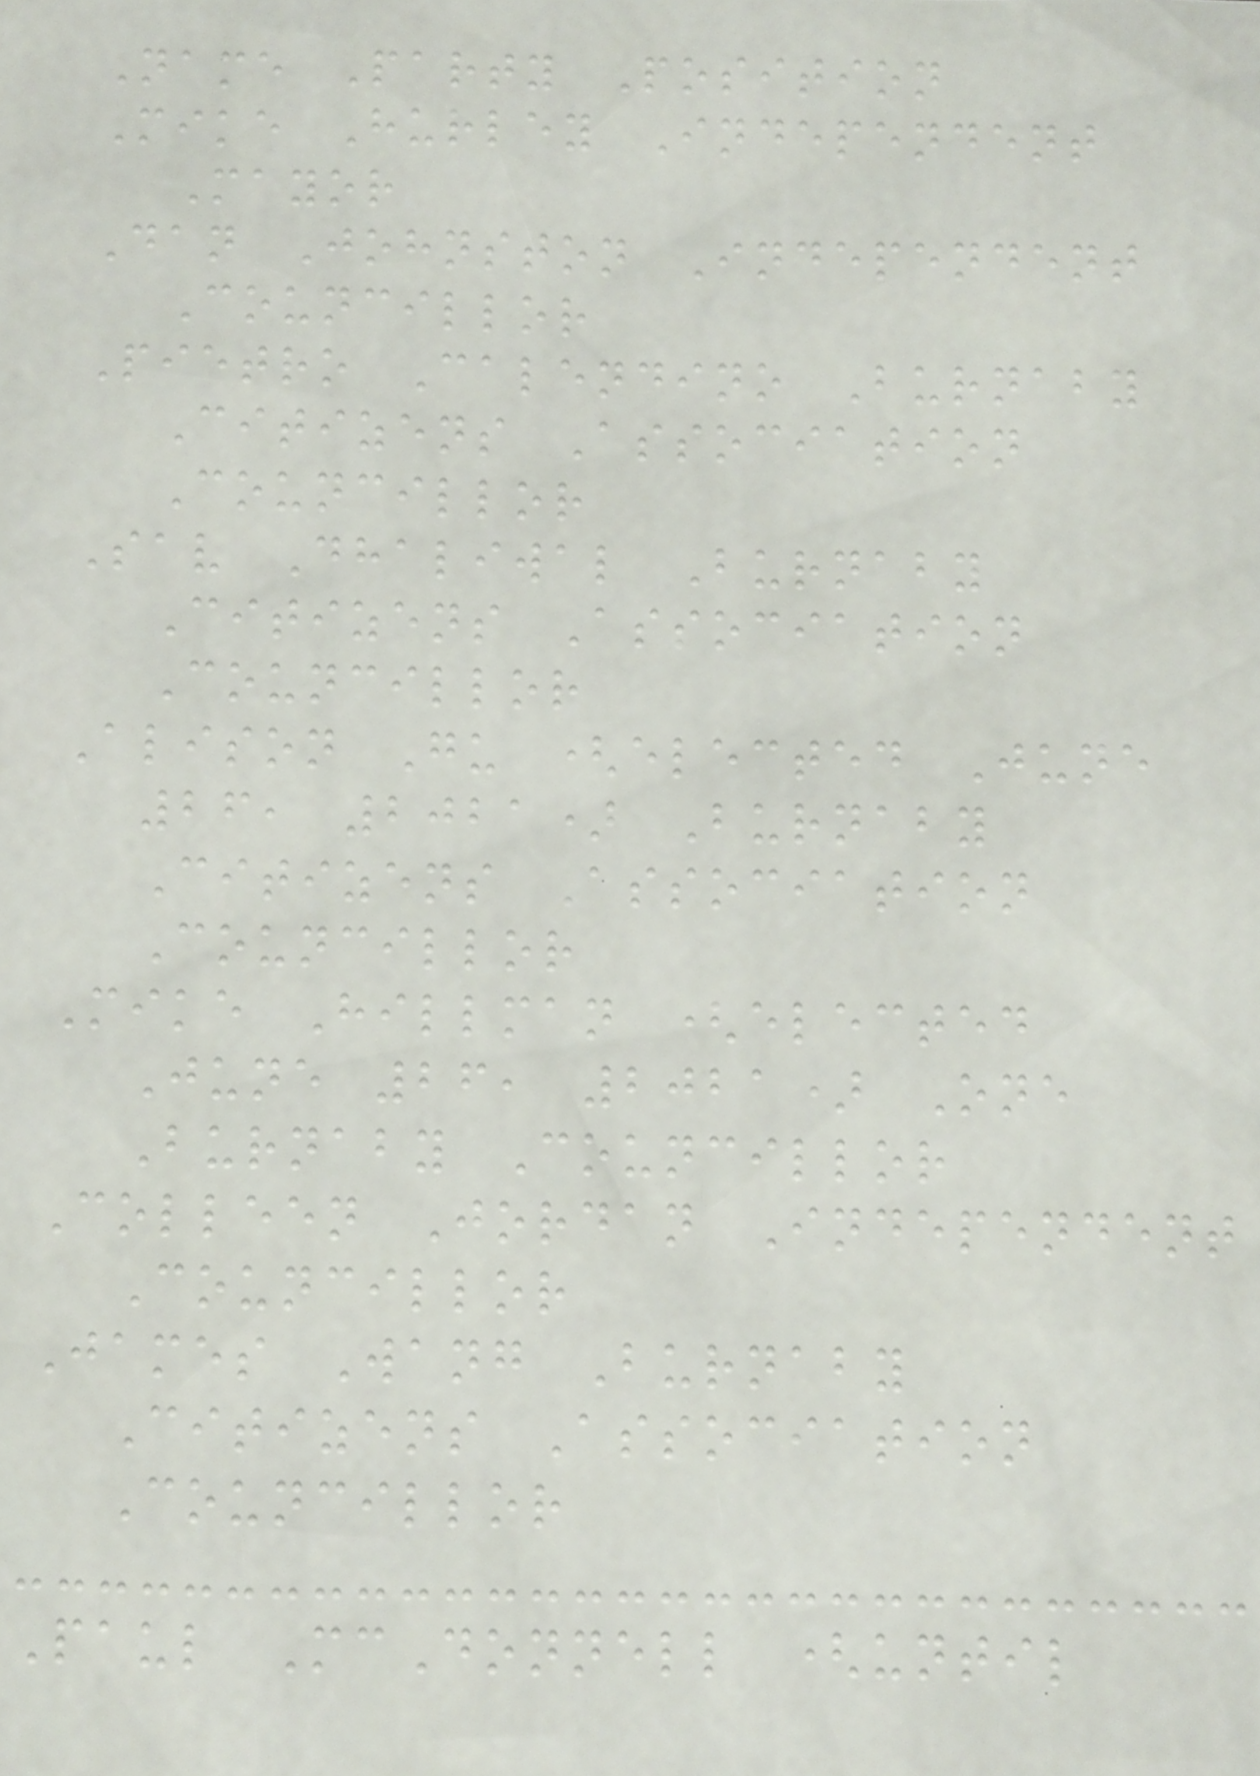Name Party Position
Mike Hurley Independent
Mayor
Dan Johnston Independent
Councillor
Pietro Calendino Burnaby
Citizens Association
Councillor
Sav Dhaliwal Burnaby
Citizens Association
Councillor
Alison Gu (elected June
26, 2021) Burnaby
Citizens Association
Councillor
Mike Hillman (elected
June 26, 2021) One
Burnaby Councillor
Colleen Jordan Independent
Councillor
James Wang Burnaby
Citizens Association
Councillor
Paul McDonnell (until
